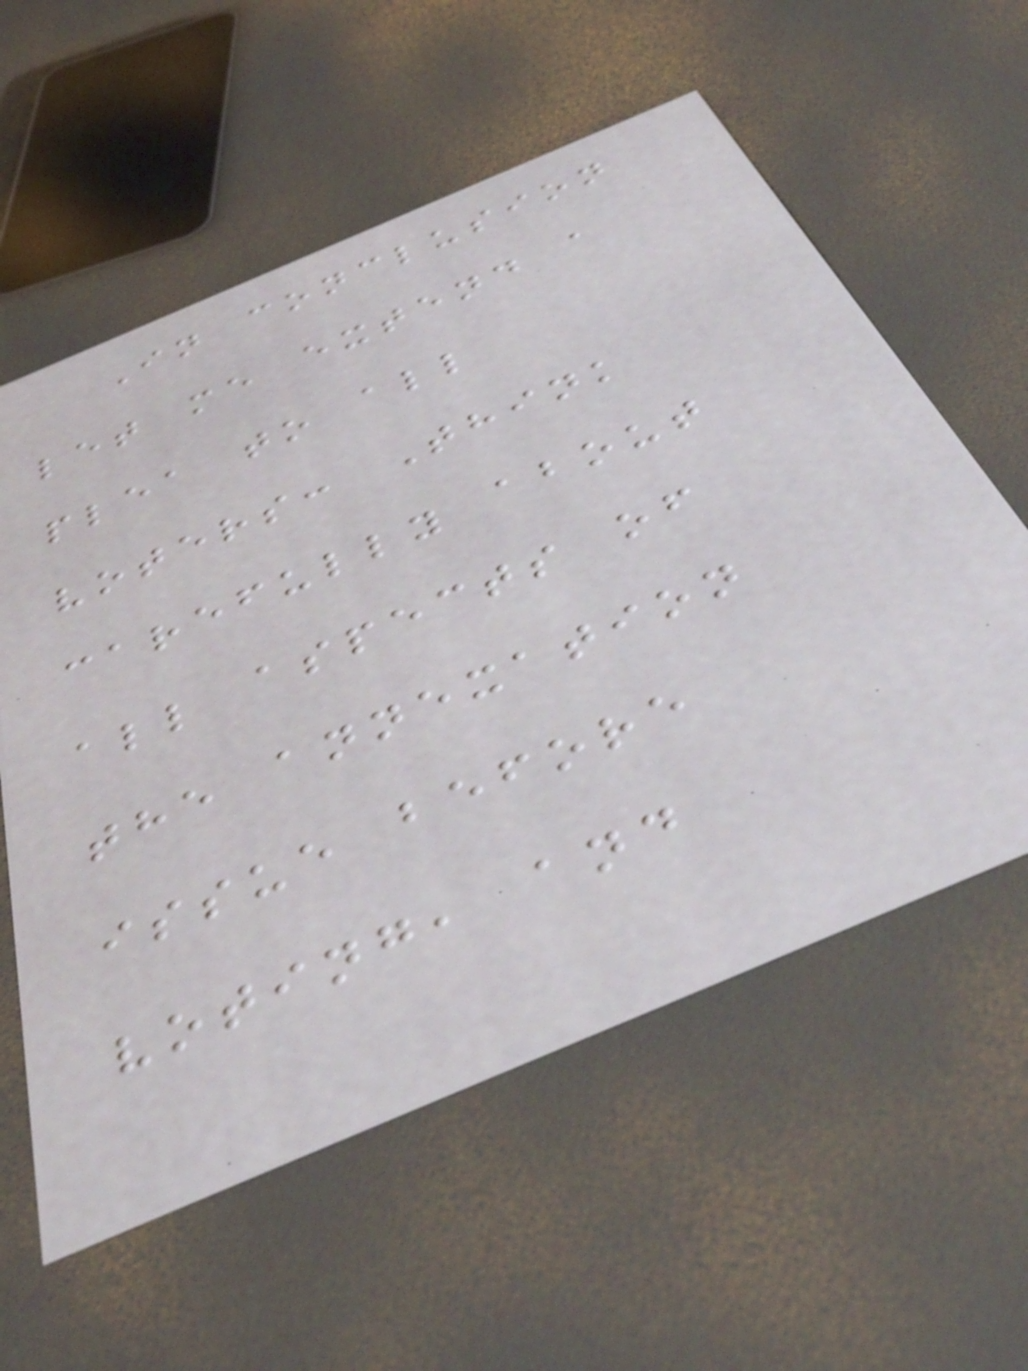In conclusion
let me extend a
plea to all
voters: Think
carefully about
all aspects of
the annexation
issue before
voting, and
